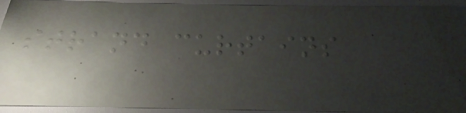strand curtains
